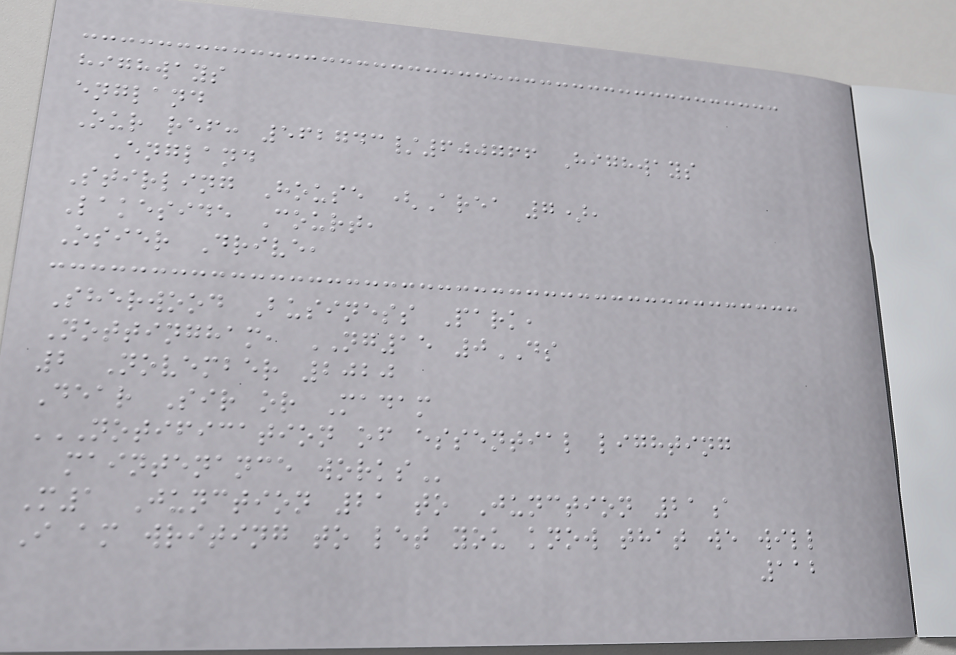highways
england
Our ref: 562743/600766 Highways
England
Stirling House (Area 7),
Lakeside Court,
Osier Drive,
Sherwood Business Park,
Nottingham, NG15 0DS
2 November 2020
Dear Sir or Madam
NOTIFICATION OF ESSENTIAL LIGHTING
MAINTENANCE WORKS
M1 Junction 21 to Junction 21a
I am writing to let you know that we will
112
